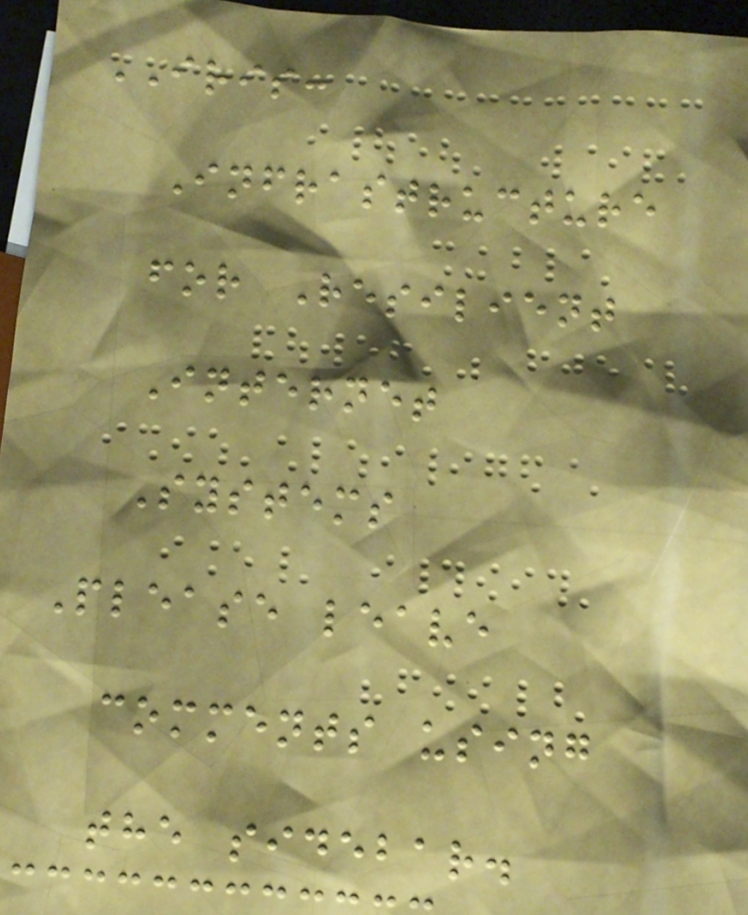IRIS:
Infrastructure
for Resilient
Internet
Systems
Please leave
comments using
the sidebar.
